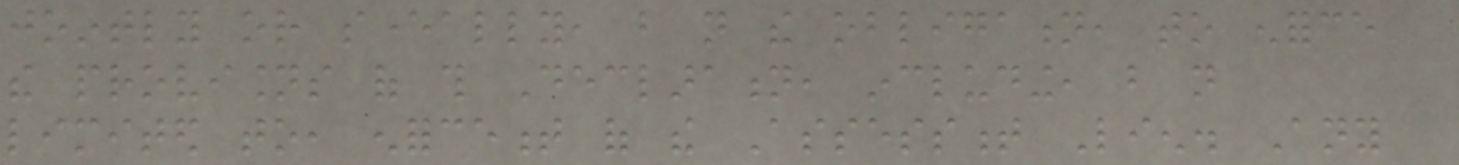jointly or severally, but not the obligation, to enforce
the provisions of this Declaration, including, but not
limited to, enforcement of the Assessment Lien. Any
